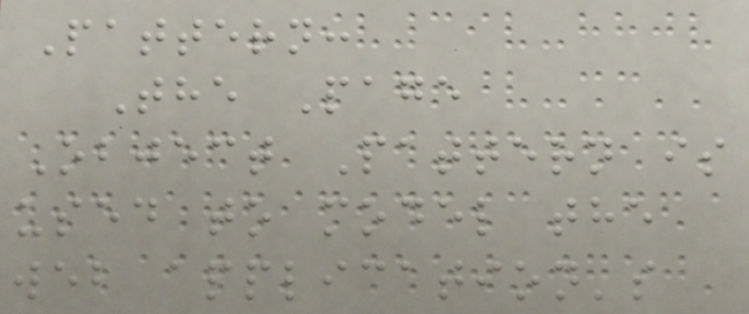Pattern:
The Page
Object Pattern is
used to model the
web application's
